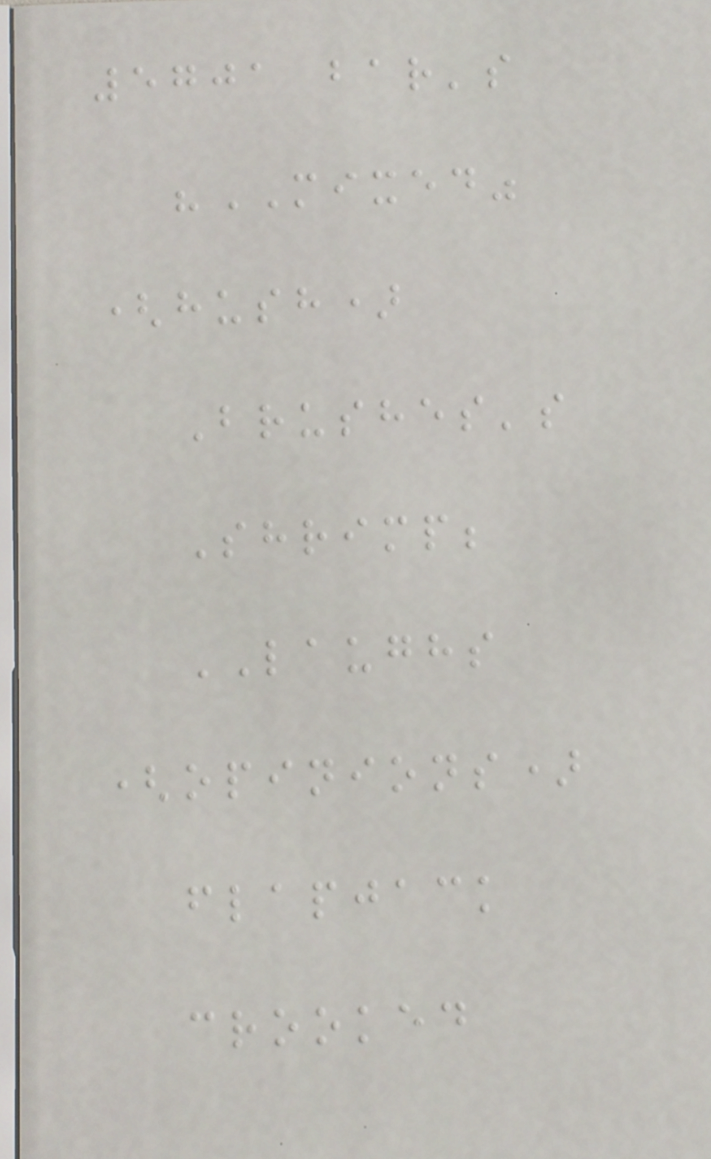5701 bar's
"MIXED"
(hush)
Brushes's
Shrimp;
LAUGHS
(opinions)
flapjack
crooked
